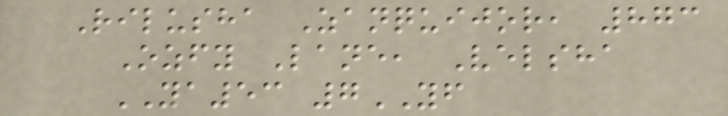Rilusha Zanquijor, 873
Ozfy Lane, Velsha
YA53 7YF
